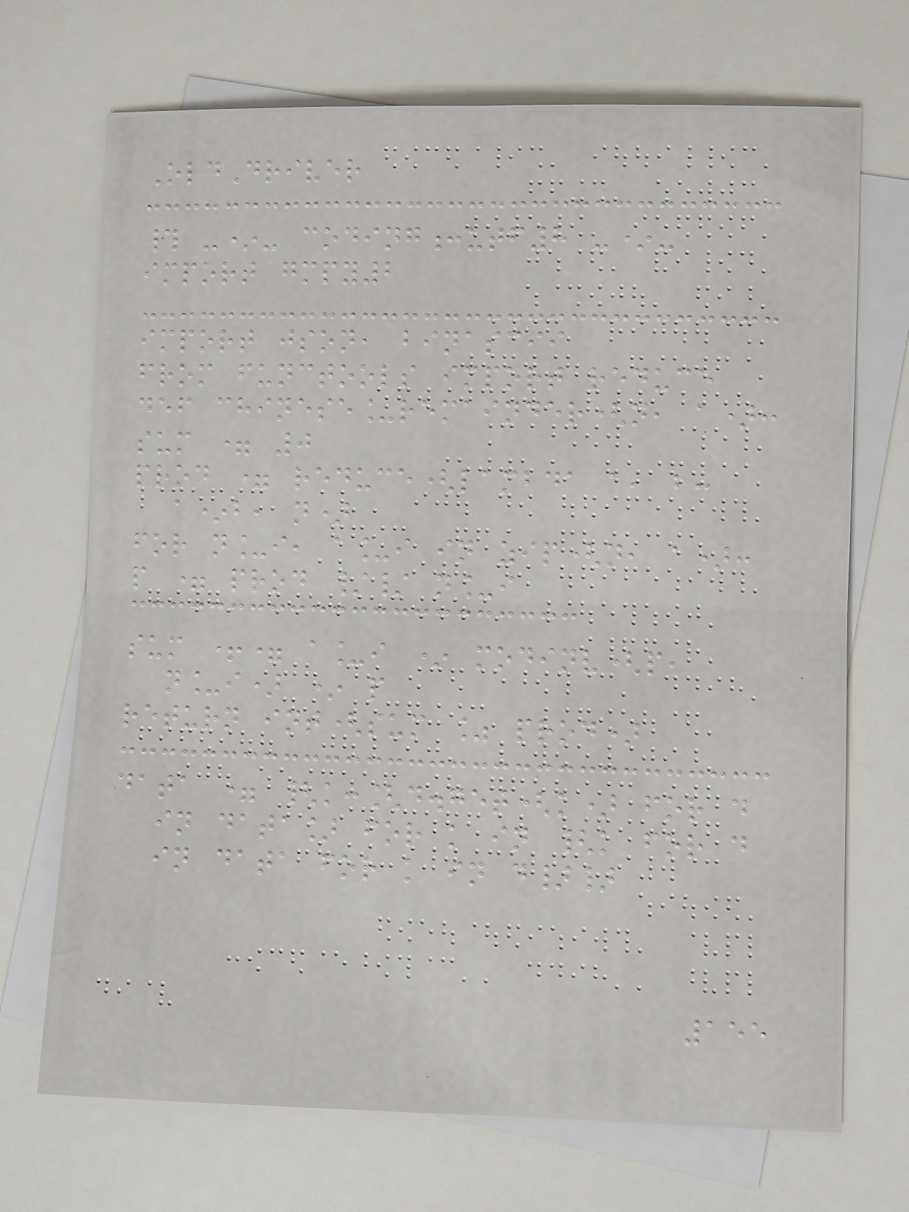OldDriver
# -*- coding:utf8 -*-
import gmpy2
import json, binascii
from functools import reduce
def chinese_remainder(n, a):
sum = 0
prod = reduce(lambda a, b:
a*b, n)
for n_i, a_i in zip(n, a):
p = prod // n_i
sum += a_i * modinv(p,
n_i) * p
return int(sum % prod)
data = {k:[d.get(k) for d
in data] for k in {k for d
in data for k in d}}
155
